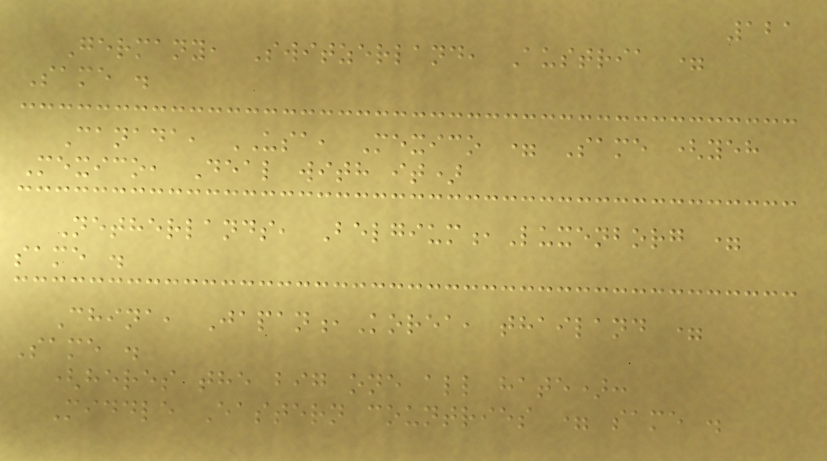121
Germany, Switzerland, Austria =
Same .
Canada, USA, Mexico = Same (yeh
Mexico, Deal with it)
Netherlands, Belgium,Luxenborg =
same .
China, Japan,Korea, thailand =
Same .
(heres the big one all hate):
Middle Eastern countries = same .
